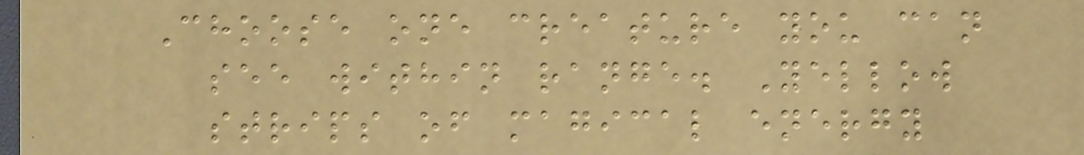Choose one creature you can
see within range. Yellow
strips of magical energy
